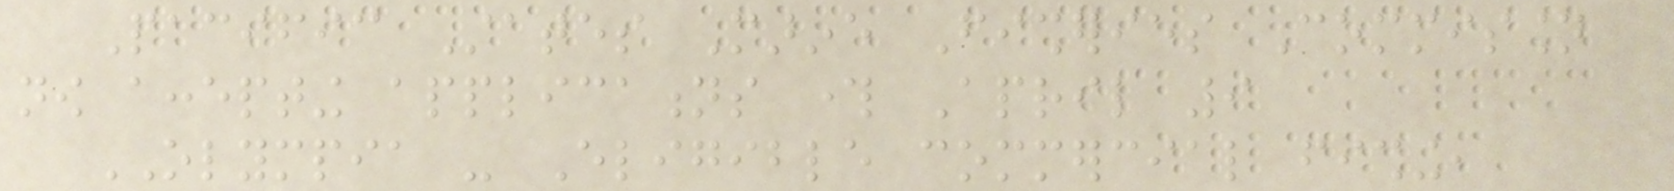Pacific States Marine Fisheries Commission
now accepting applications through April 9
OLYMPIA - Eligible commercial fishing,
